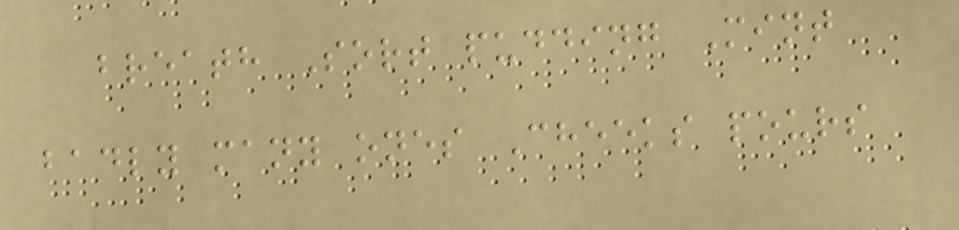breath Sort pudding Mint
badly many ones Cheeks pours
